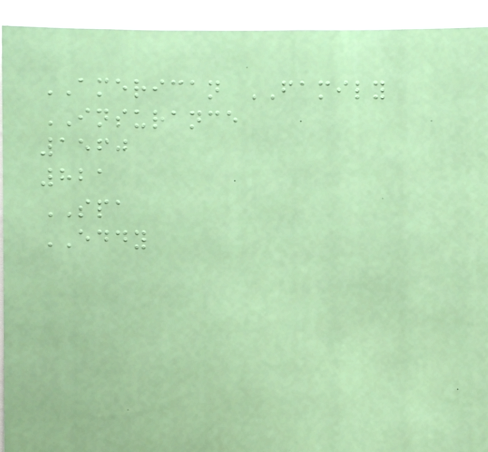AMERICAN FAMILY
INSURANCE
1560
821
SPA
EDDY
